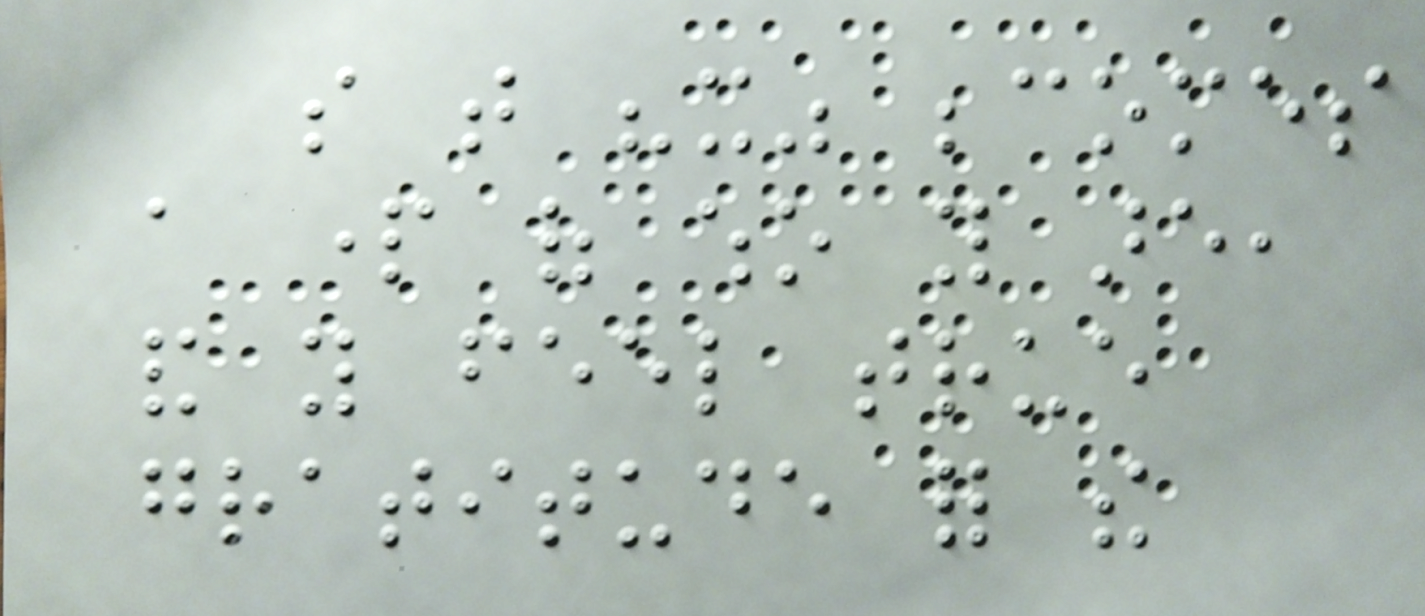so that "it" becomes
a part of who you are,
and you feel true
gratitude for the
